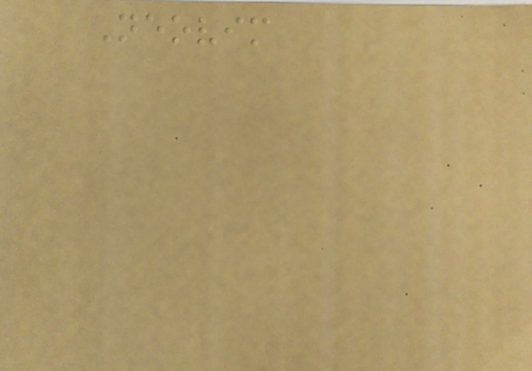Neovim
